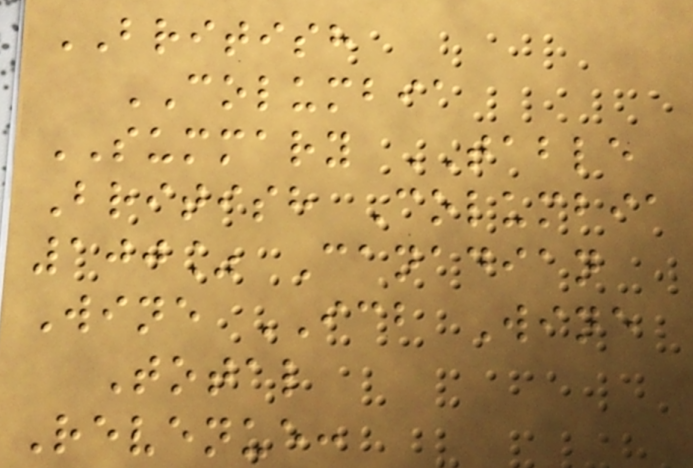BRITISH
COLUMBIA
SUMMARY TABLE
British Columbia
100% Canadian
Wine ICB Wine
Total
Revenue:
